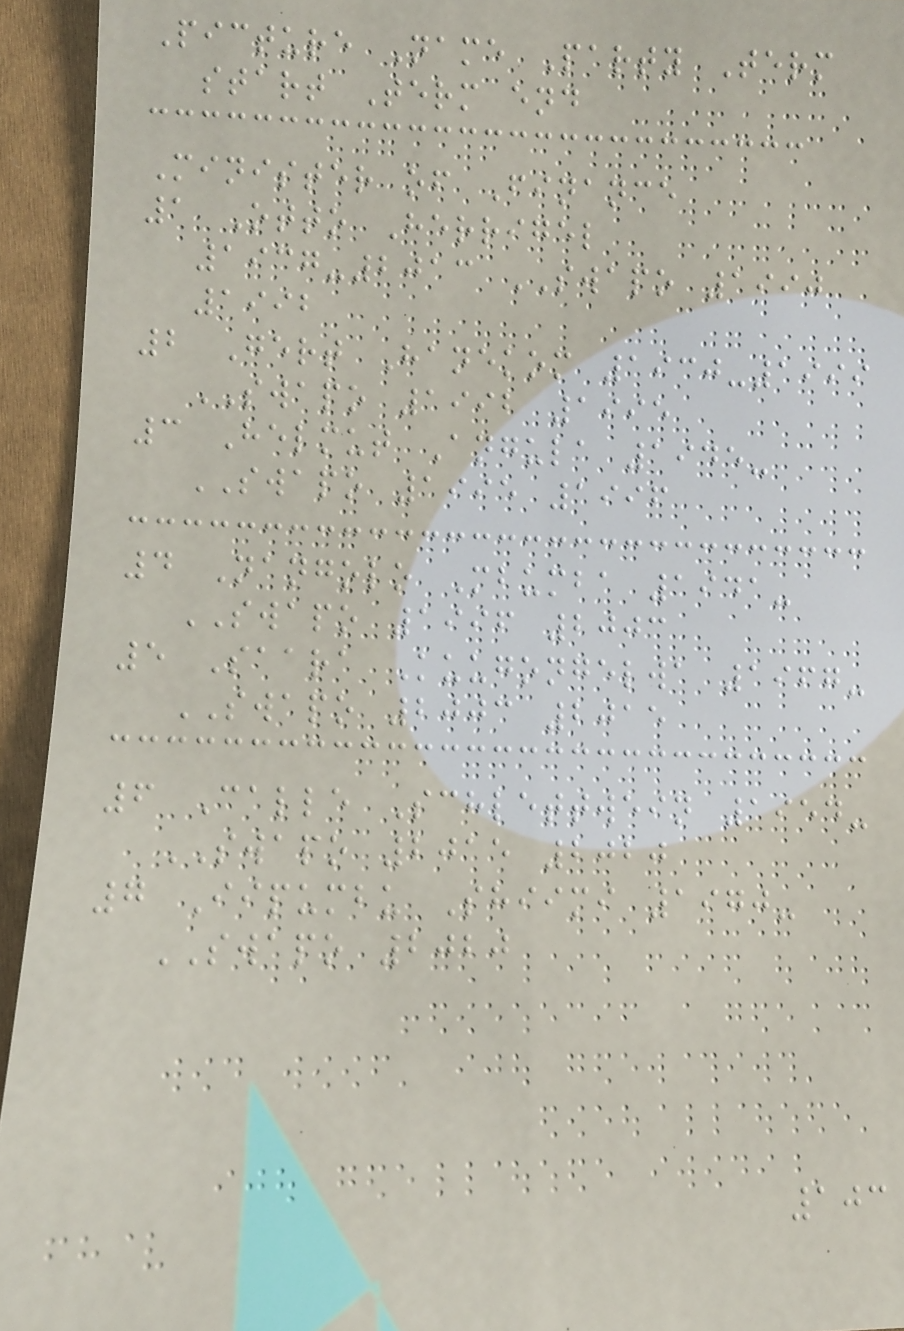Picture Name Party Term
start Term end
Minister of Finance
1 Otto Herrigel
1937-2013 SWAPO 1990
1992
2 Gert Hanekom 1930-1999
SWAPO 1992 1995
3 Helmut Angula 1945-
SWAPO 1995 1996
4 Nangolo Mbumba 1941-
SWAPO 1996 2003
5 Saara Kuugongelwa 1967-
SWAPO 2003 2015
6 Calle Schlettwein 1954-
SWAPO 2015 2020
7 Iipumbu Shiimi 1970-
SWAPO 2020
103
